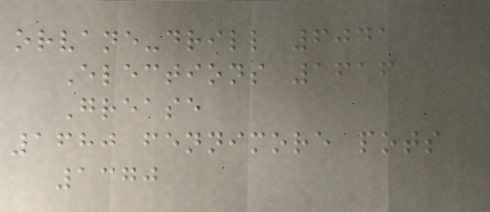orvane-drill 6041
Elections 1616
Grease
1680 fennimore pots
1370
